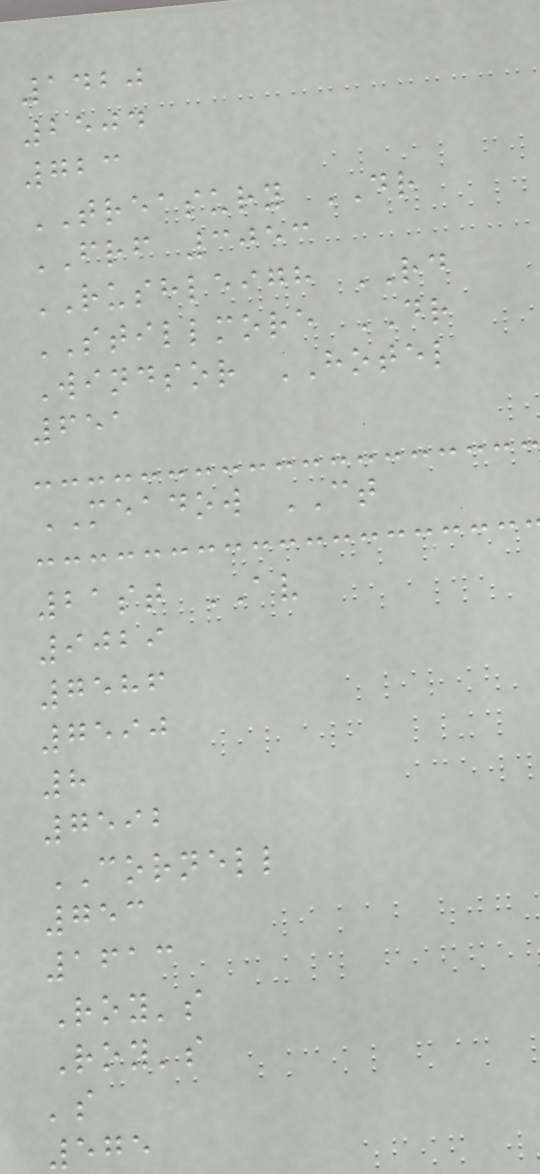1420
2504
723
TREASURY DR
FRF 3053
RUSHLEIGH RD
STILLMORE DR
Windsor HOTEL
651
MEADOW CT
21st AV
9029
7586
7590
8
7592
CORNELL
753
1613
Roy's
Roy's
's
575
